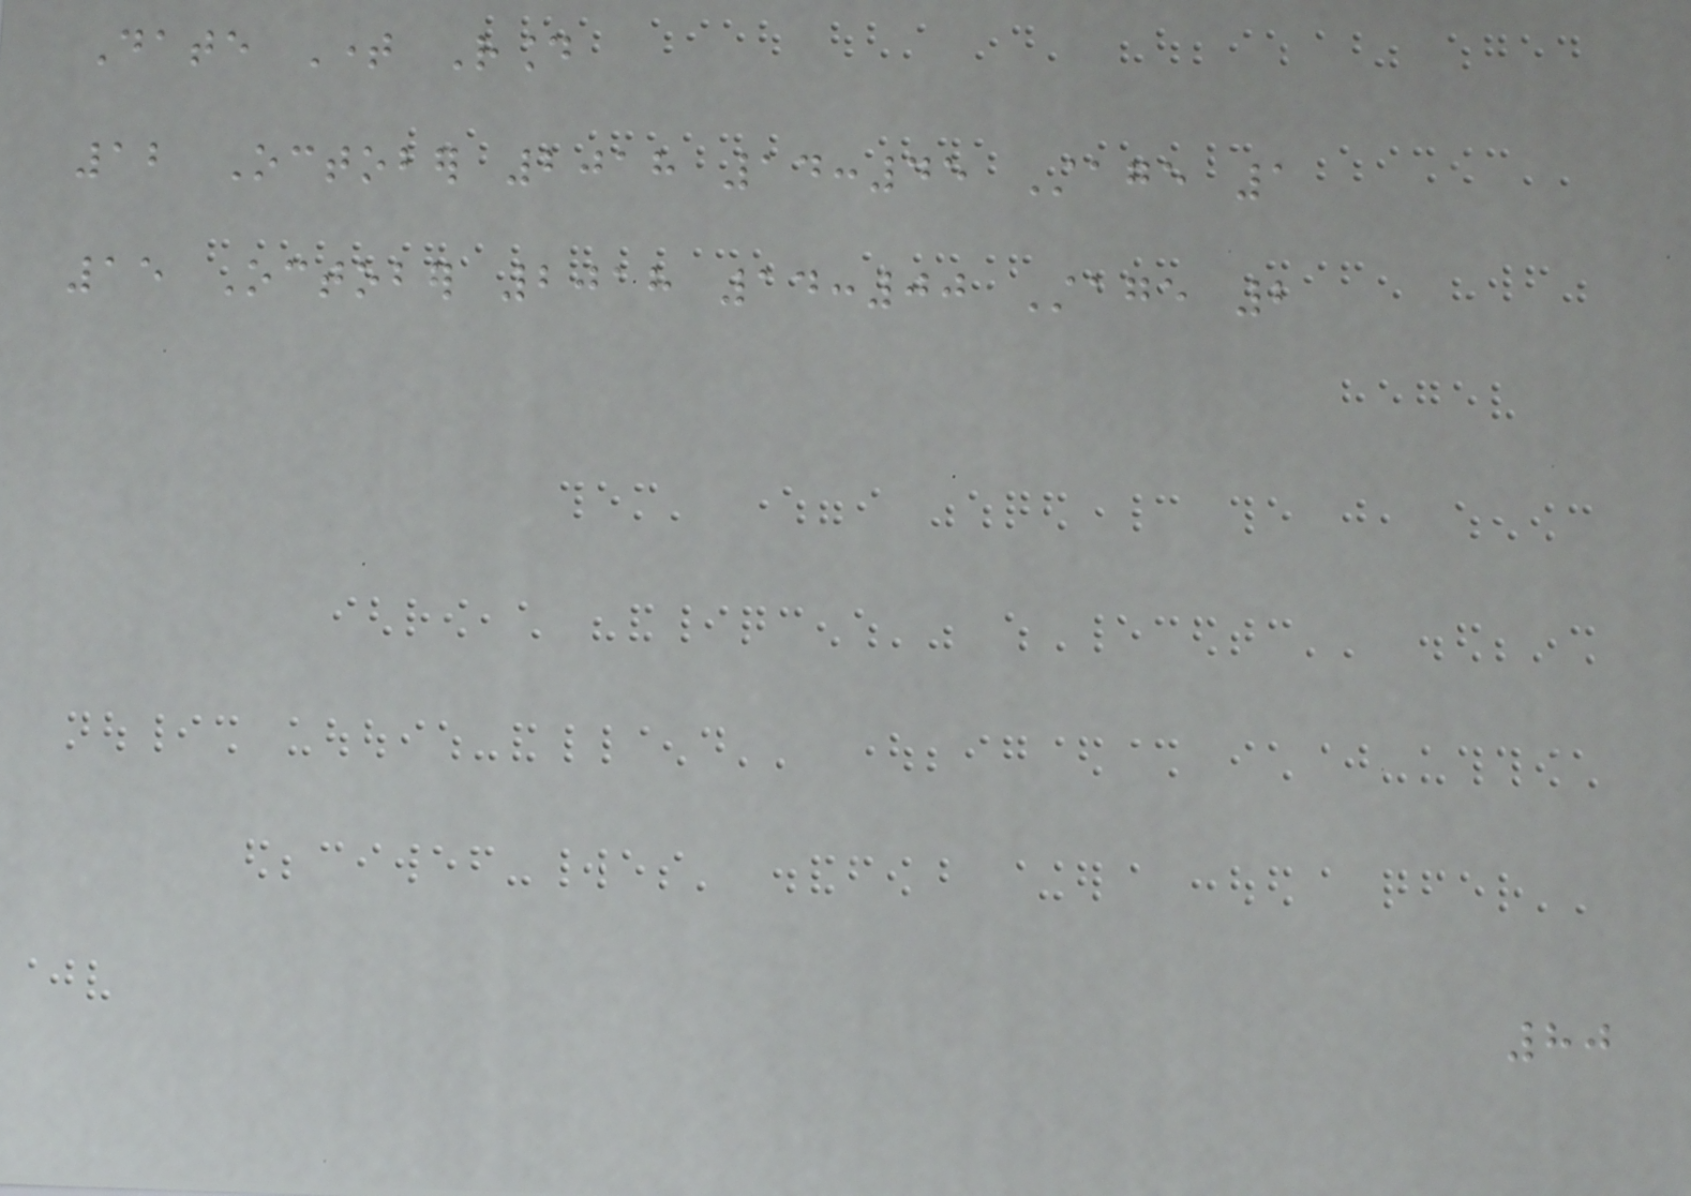Date Time Round
12 October 2018 14:45 Stage 1
15 October 2018 14:00 Stage 2
80
